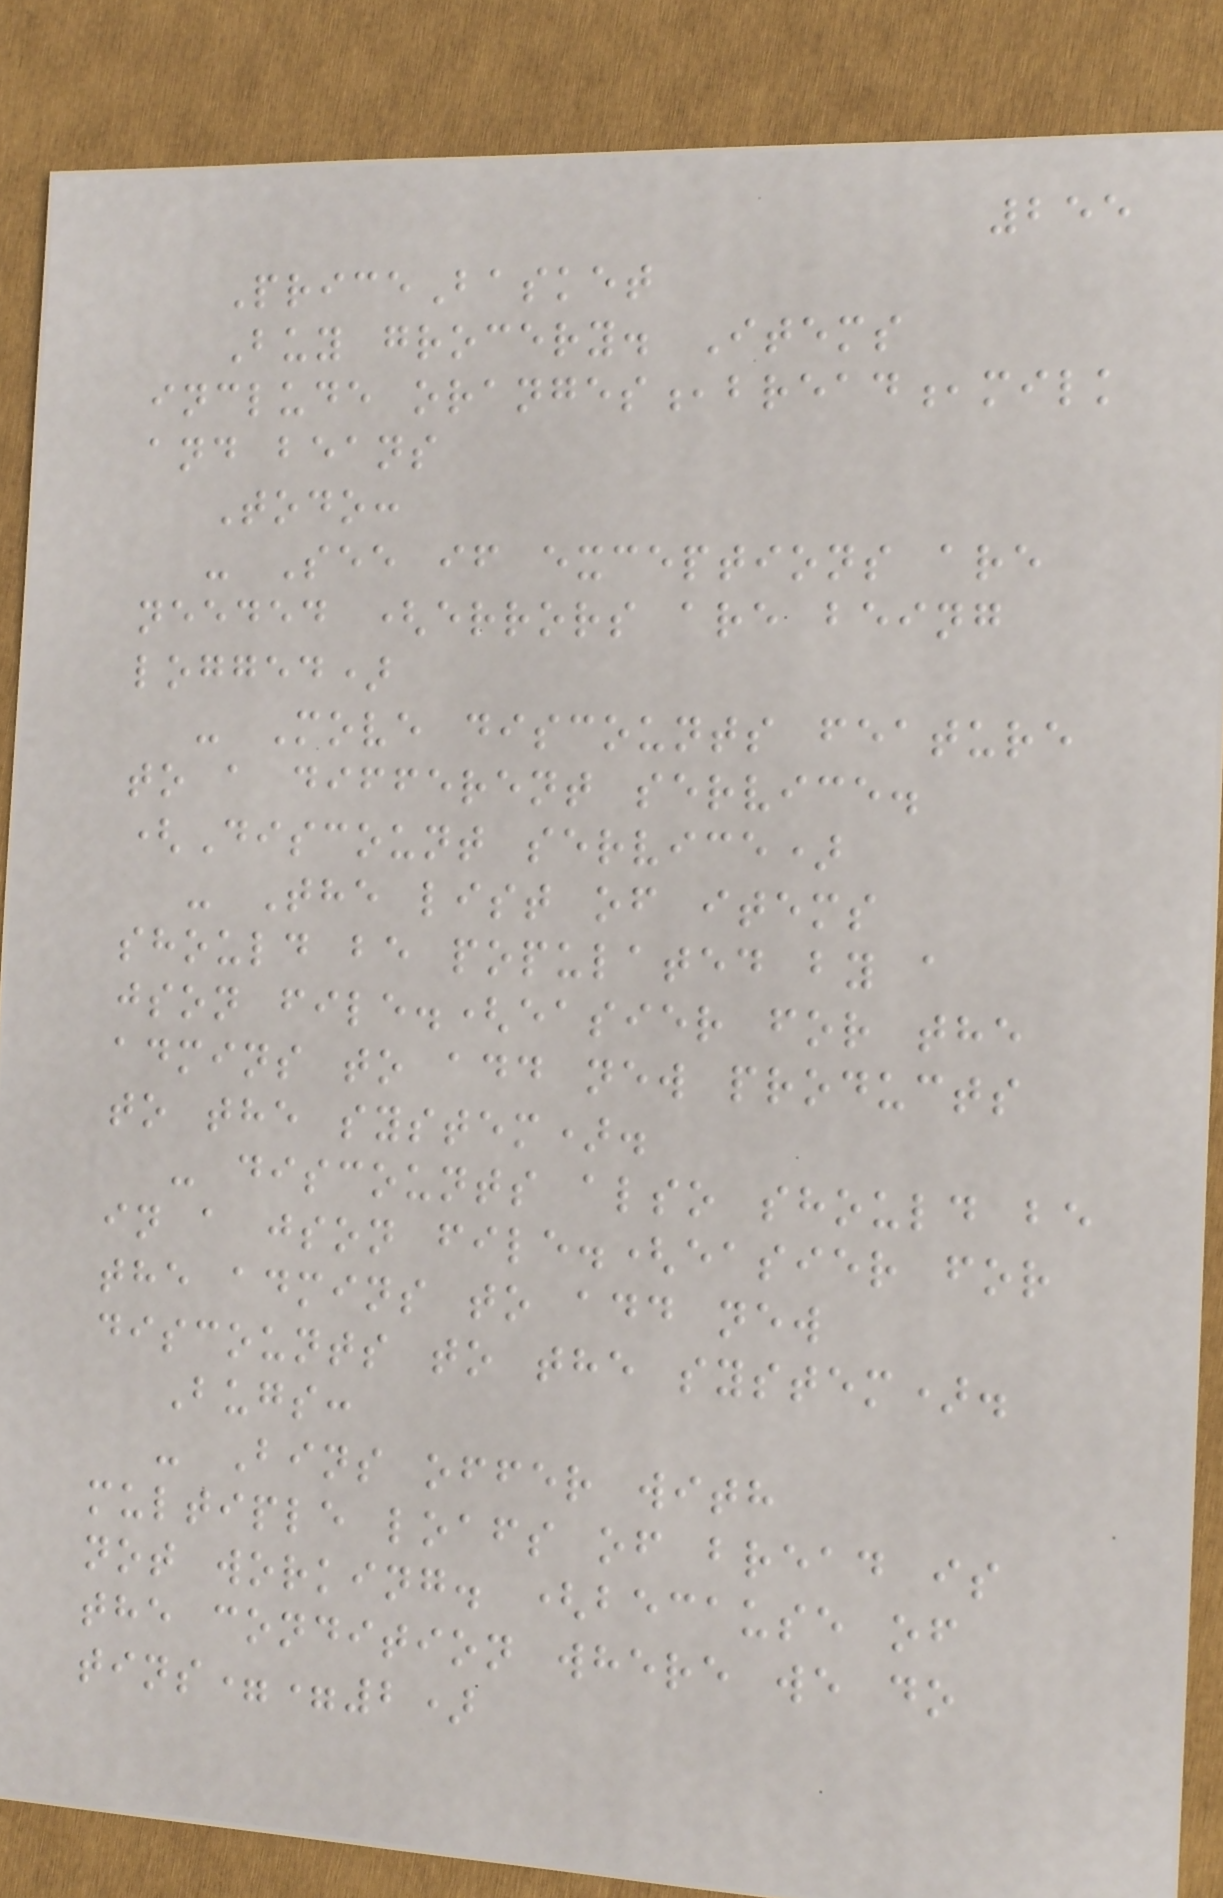255
PriceBasket
Buy grocery. Items
include oranges,bread,milk
and beans
Todo:
- See if exceptions are
needed (errors are being
logged)
- Move discounts feature
to a different service.
(Discount service)
- The list of items
should be populated by a
json file.(easier for the
admins to add new products
to the system).
- discounts also should be
in a json file.(easier for
the admins to add new
discounts to the system).
Bugs:
- Bins offer with
multiple loafs of bread is
not working. (because of
the condition where we do
tins==2)
